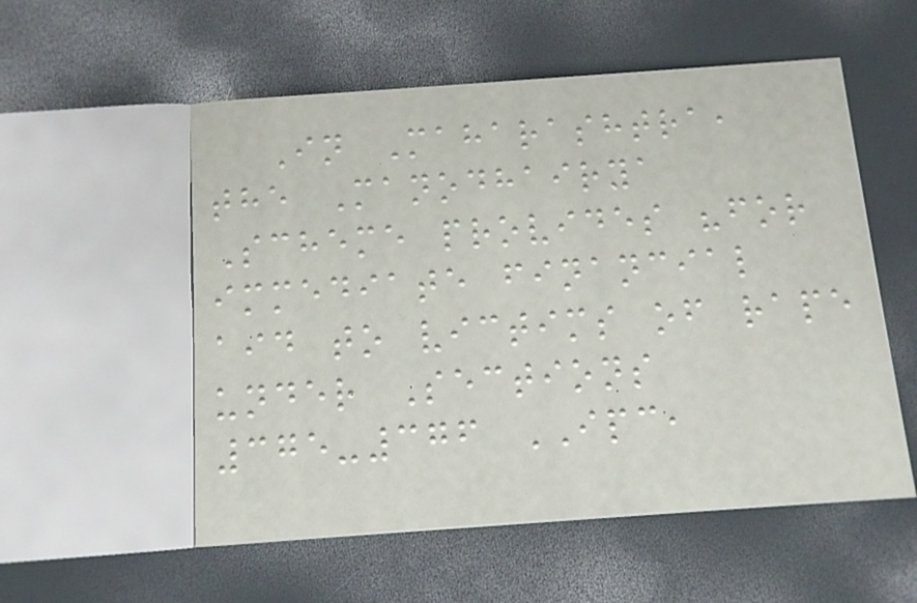In Maharashtra,
the Manodhairya
Scheme provides "for
immediate financial
aid to victims of rape
under Sections
375-376 IPC,
